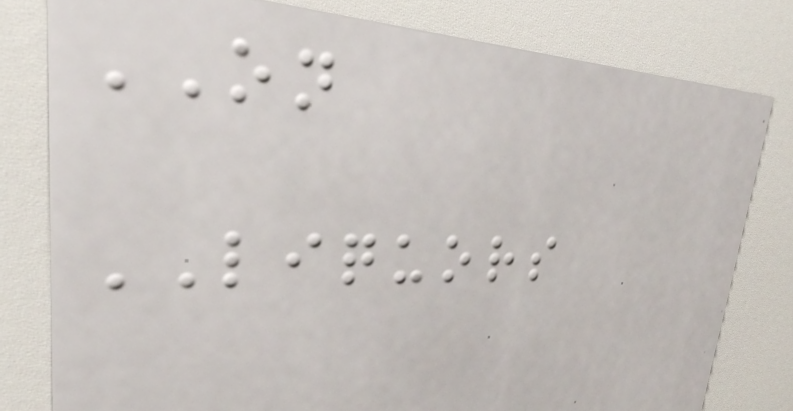ON
LIQUORS
